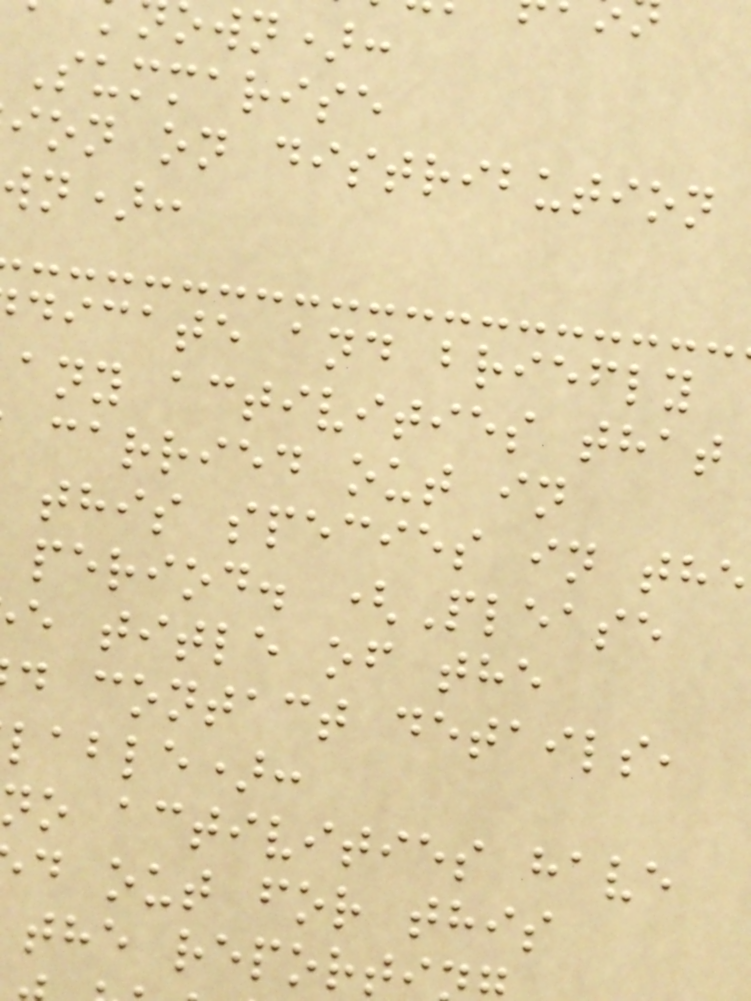own):
Summarise
ion on distribution
wn):
dicate and briefly
any activities that
carried out in
this species in the
period. (Please
e title of the
d contact details,
lable):
o activities have
d out for this
the report
